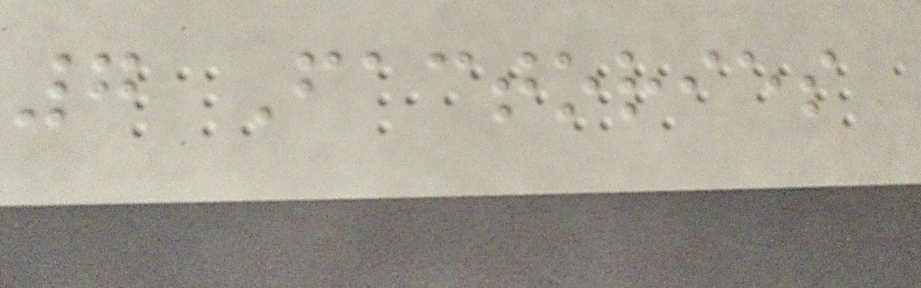7 Factories
